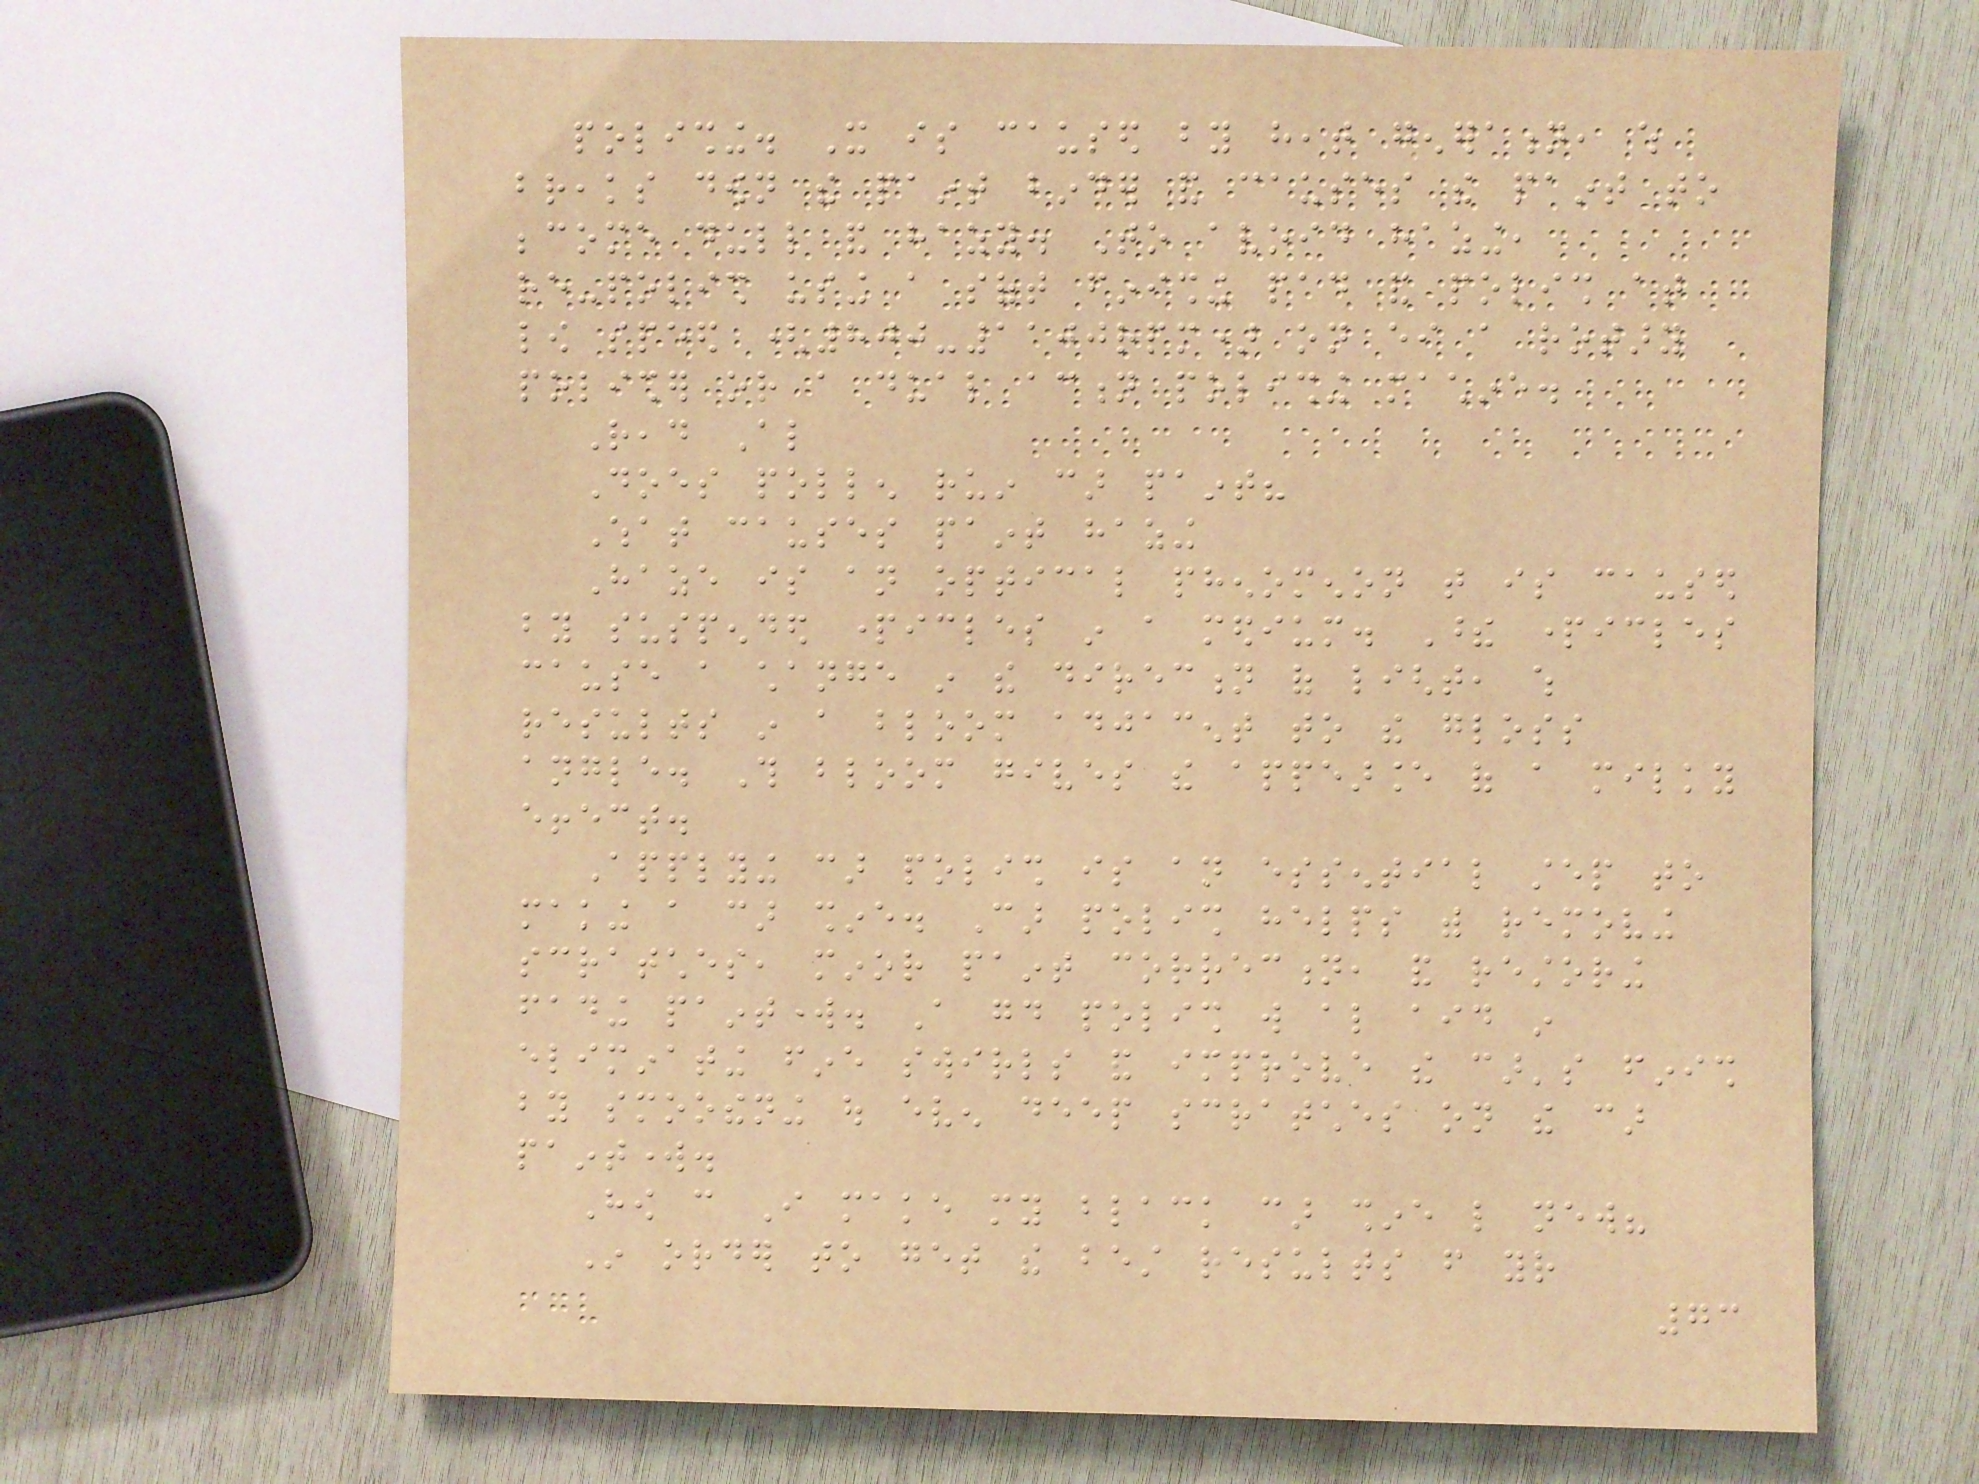polishing. It is caused by heat generation, which
breaks down the paint binder and causes the paint to
become dull and hazy. To avoid hazing,
re-polish using a soft finishing pad and polish at
low speed (800-1100rpm) on either a rotary
polisher or a dual action polishing machine.
Read Also
Does pollen ruin car paint?
What causes paint hazing
Haze is an optical phenomenon that is caused
by suspended particles in a medium. These particles
cause a change in the direction of light, which
results in a bloom adjacent to the gloss
angle. This bloom gives the appearance of a milky
effect.
Applying car polish is an essential step to
making a car shine. Car polish helps with removing
scratches, minor paint correction, and restoring
fading paintwork. A good polish will also aid in
eliminating fine swirls and improve the car's finish
by smoothening out even deep scratches on the car
paintwork.
How can I make my black car shine like new?
In order to get the best results from your
73
